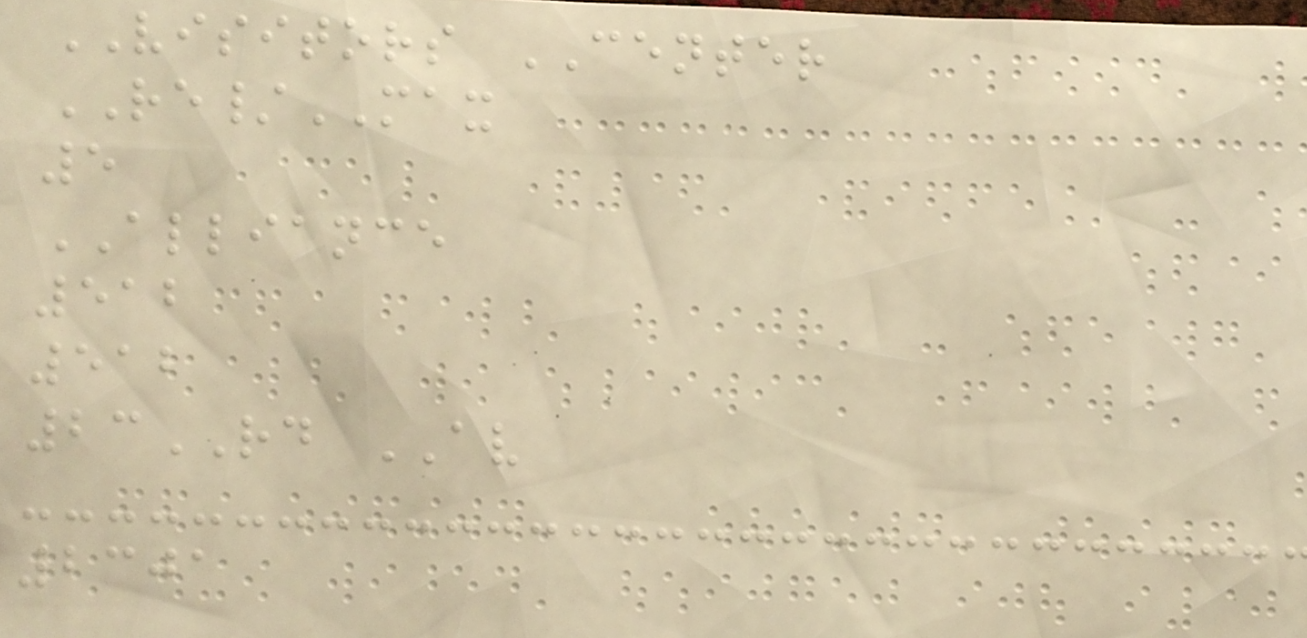VISITORS CENTER
RE/MAX
5
ALLIANCE
512
512
23RD AV
2301
